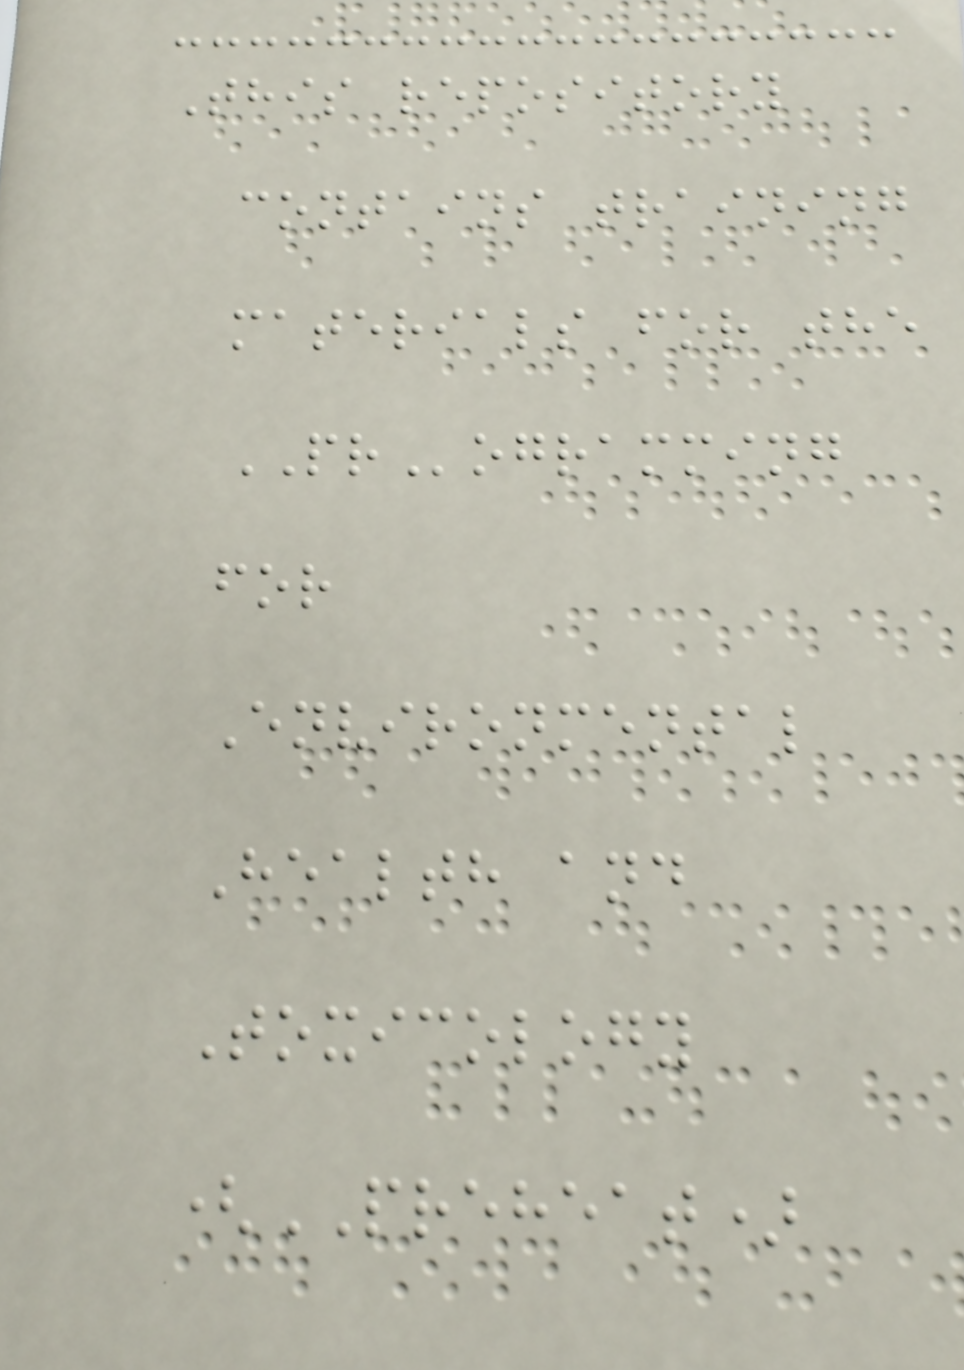This repository
contains training
materials for the
PRogramming
for
Environmental
Health and
Toxicology
(PREHEAT)
